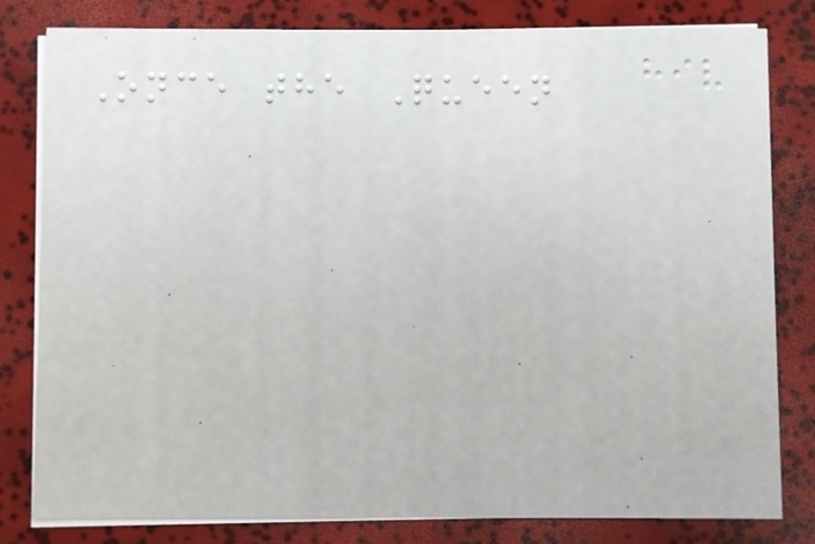Once the Queen
